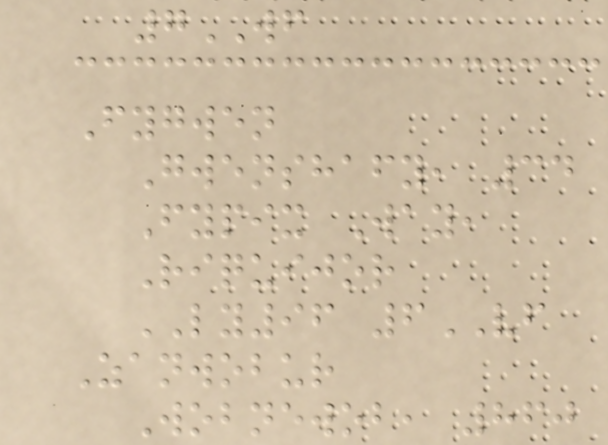7WF
Fygwen
Gwenshafy, 34
Fypix Way,
Riquijor
LY96 6VF
Zanwobur
Wobnewob, 860
